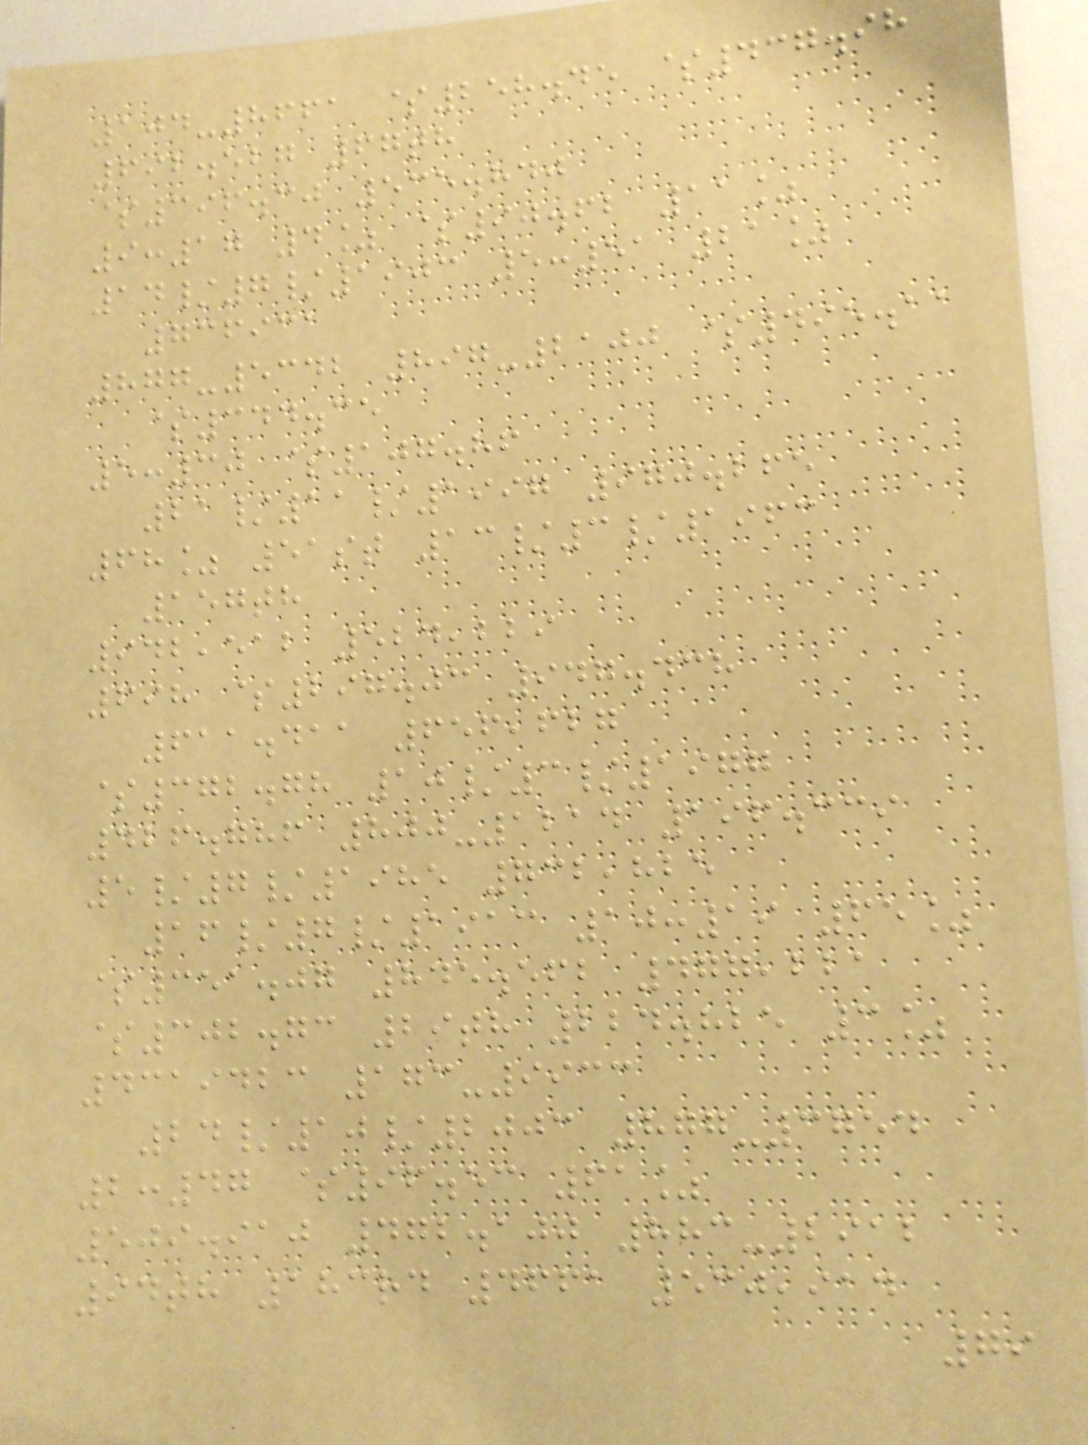104-8661 $258.45 $437.98
692.527 67th
$396.30 535.840
9:17 4% $90.62 11%
14/7/1903 5:51 21%
736931
877-5342 897-2100 $495.11
$344.35
5:30 $107.86
21/11/1997 970.265
68% 51st 13/3/1963
157th
942,512 524,229
698 $297.03 947.438
611.411 656,627
$372.78 10/3/1977
426.786 800-1214 196.339
5/7/1985 732,825
16/7/1913 10:19 65%
$351.07 845.562 477,221
$302.73 29th 224.825 3%
4319423 173-9933
24/10/2003 877-3754
2:47 $96.53 61%
509.910 472.100 883-2912
94th 183rd 4661 530,914
79
